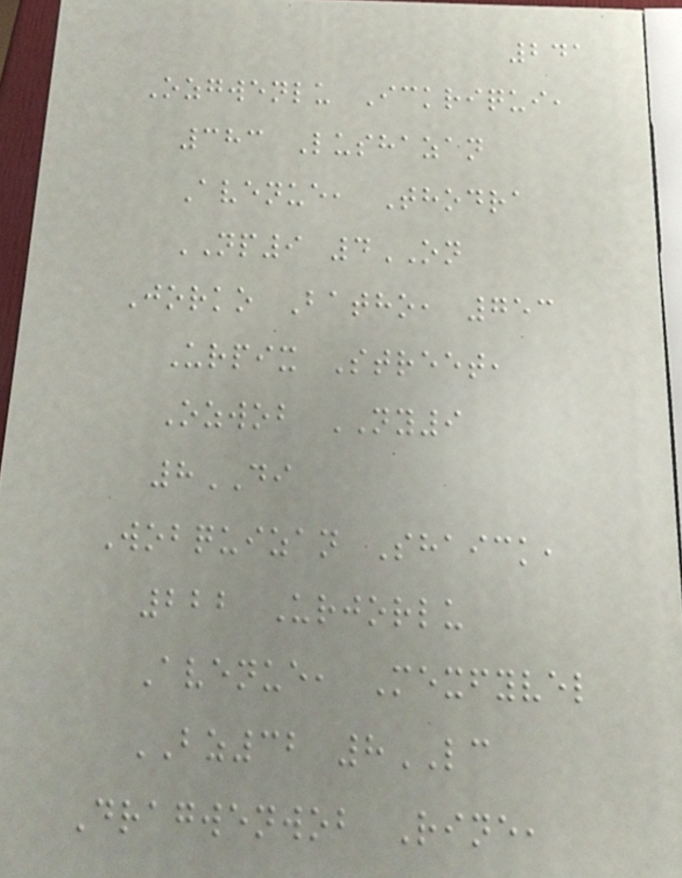241
Ozgwenlu Ickriqui,
383 Lushazan
Avenue, Thodra
NP9 4ON
Jorko Batho, 753
Urpix Street,
Ozwob NY9
8DI
Wobquizan Shaick,
222 Urjorlu
Avenue, Mexfyvel
BZ32 8LC
Dragwenwob Rine,
